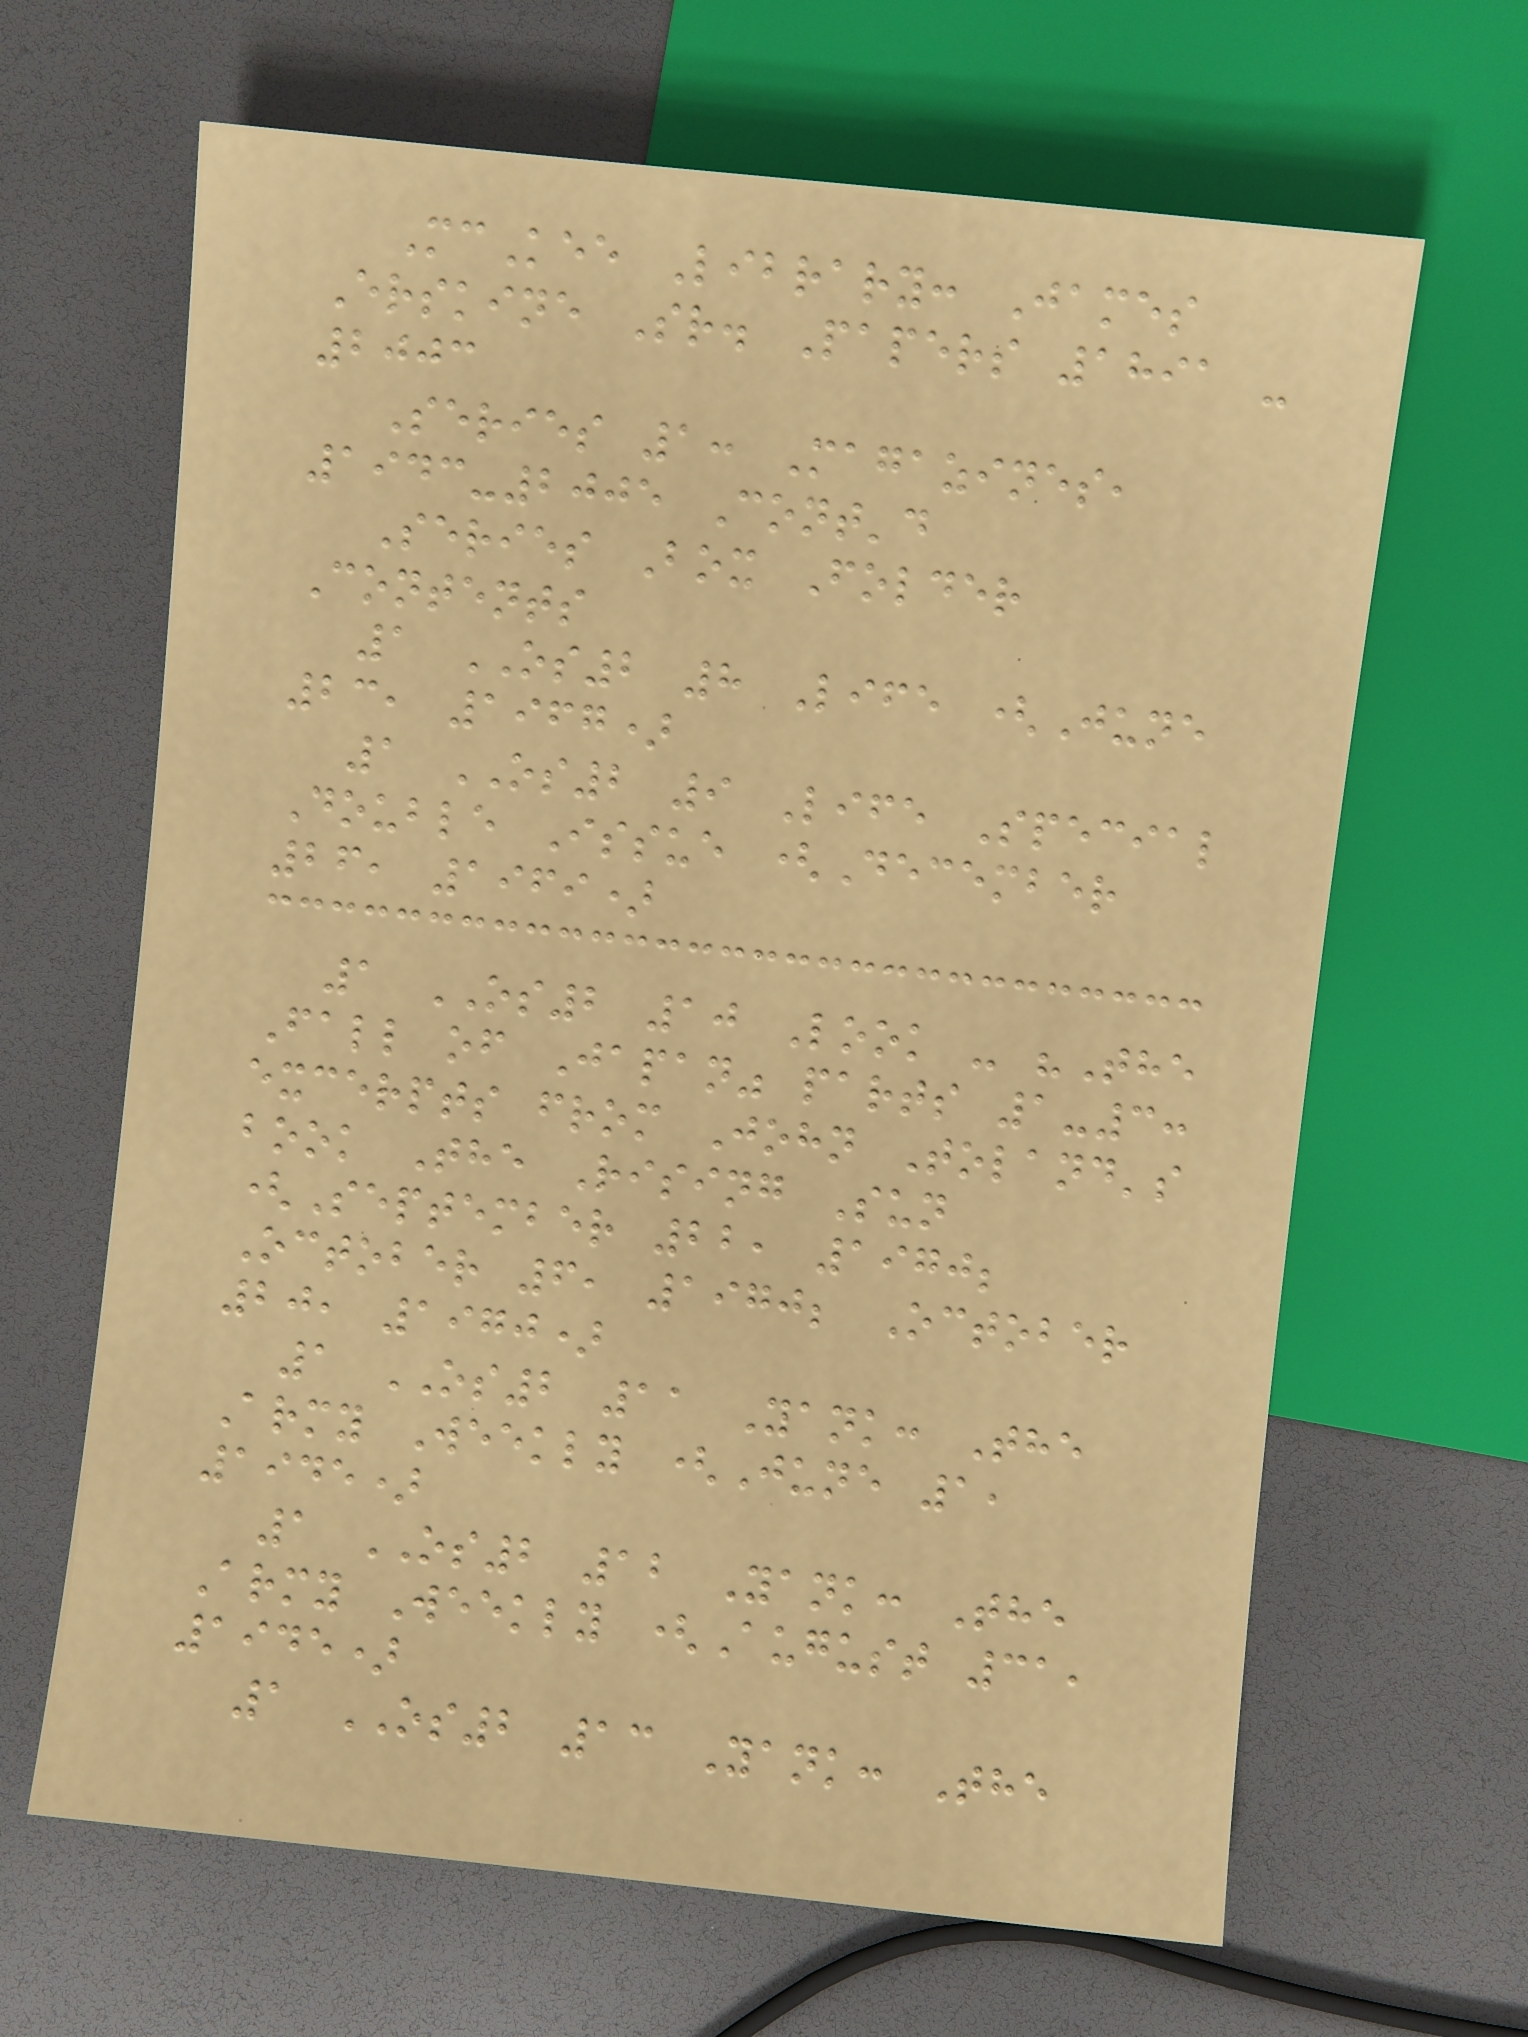McKee Library: James
Erskine Sr. Papers 1891 -
2003
Series 1: Magazines,
1943-2005 Cont'd
Series Box Folder
Contents
1 OS2 8 Life (June
23, 1967)
1 OS2 9 Life Special
Double Issue (December
26, 1969)
1 OS2 10 Look - "The
Fall of Japan" parts 1-3:
excerpts from John Toland's
book The Rising Sun
(September 22, 1970;
October 6, 1970; October
20, 1970)
1 OS2 11 Yank: The
Army Weekly (June 1,
1945)
1 OS2 12 Yank: The
Army Weekly (August 31,
1945)
1 OS2 13 Yank: The
